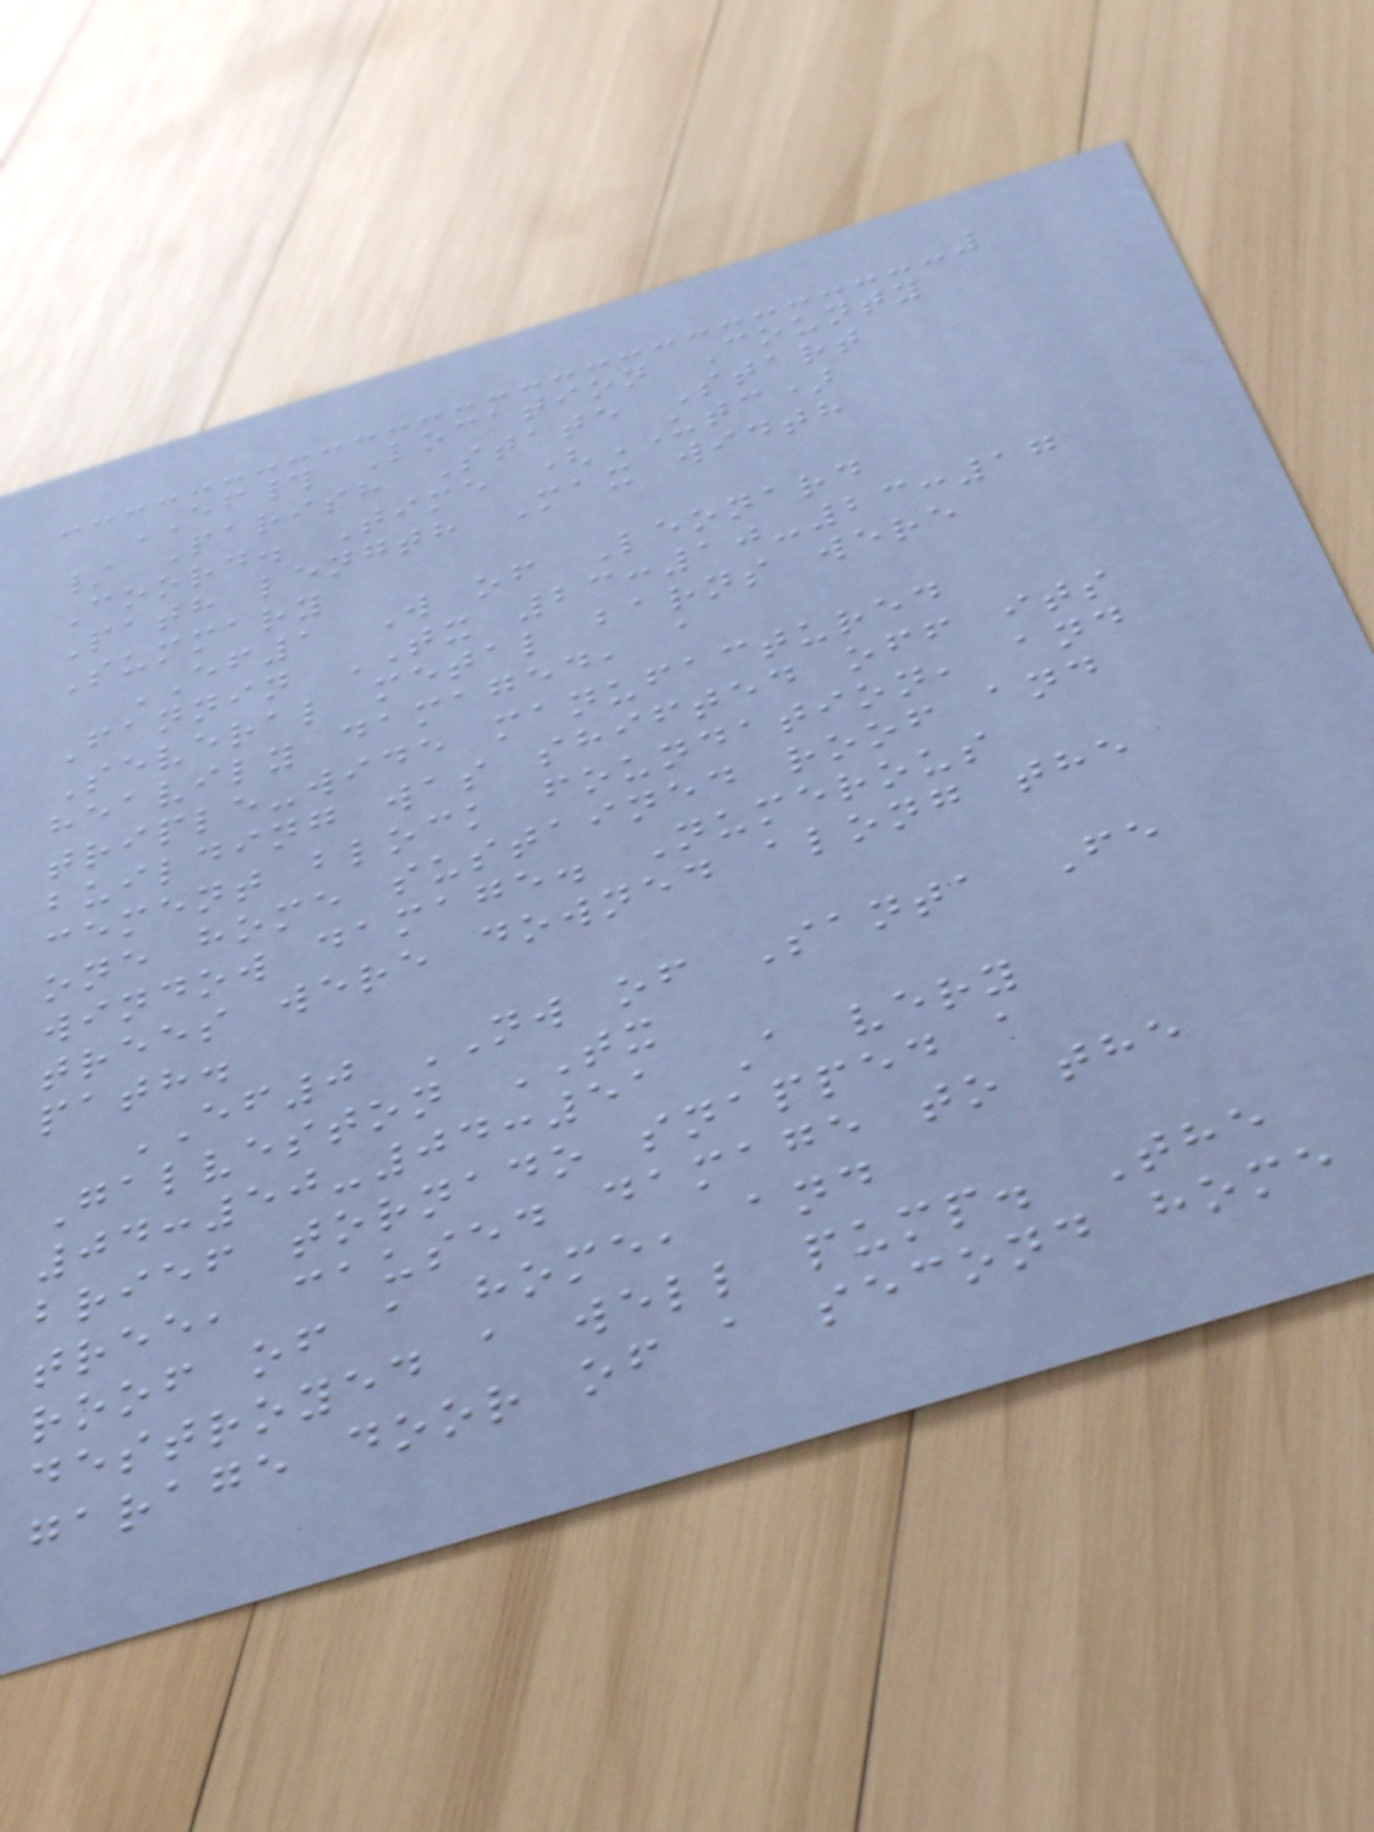EF# Location County
/ Parish State Start
Coord. Time (UTC)
Path length Max width
Summary
EF1 W of Leonard
Fannin TX 23:10-23:17
Several metal barns were
heavily damaged, a
triple-wide manufactured
building was shifted off its
cement block foundation, and
one home sustained roof and
window damage. Numerous
trees were downed along the
path.
EF0 NW of Santa Fe
Galveston TX
04:50-04:51 A very
brief tornado snapped a
tree, caused damage to the
roof of a home, and
destroyed a well pump. The
garage door of a second home
